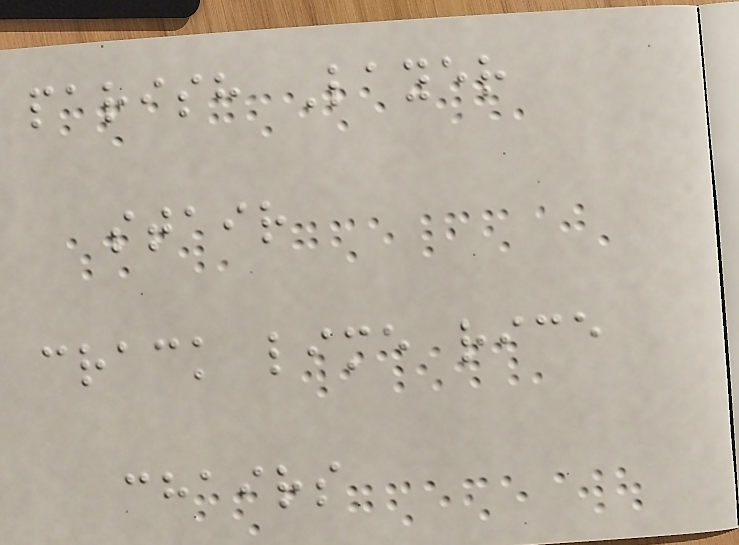parish Layer
stair
crack lime rice
chairs
